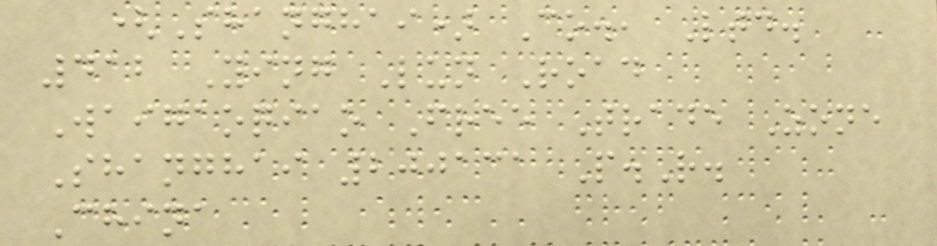(Shanghai) Co., Ltd.
412 Ying Lun Road
Waigaoqiao Free Trade Zone
Shanghai 200131 P.R.
China
